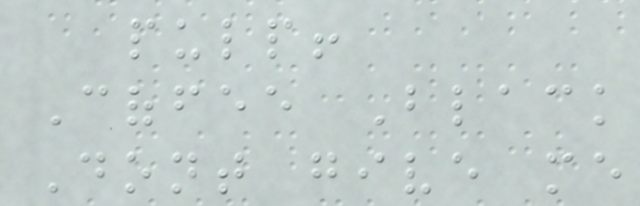pulp!
Coffee Black
Dont give me
